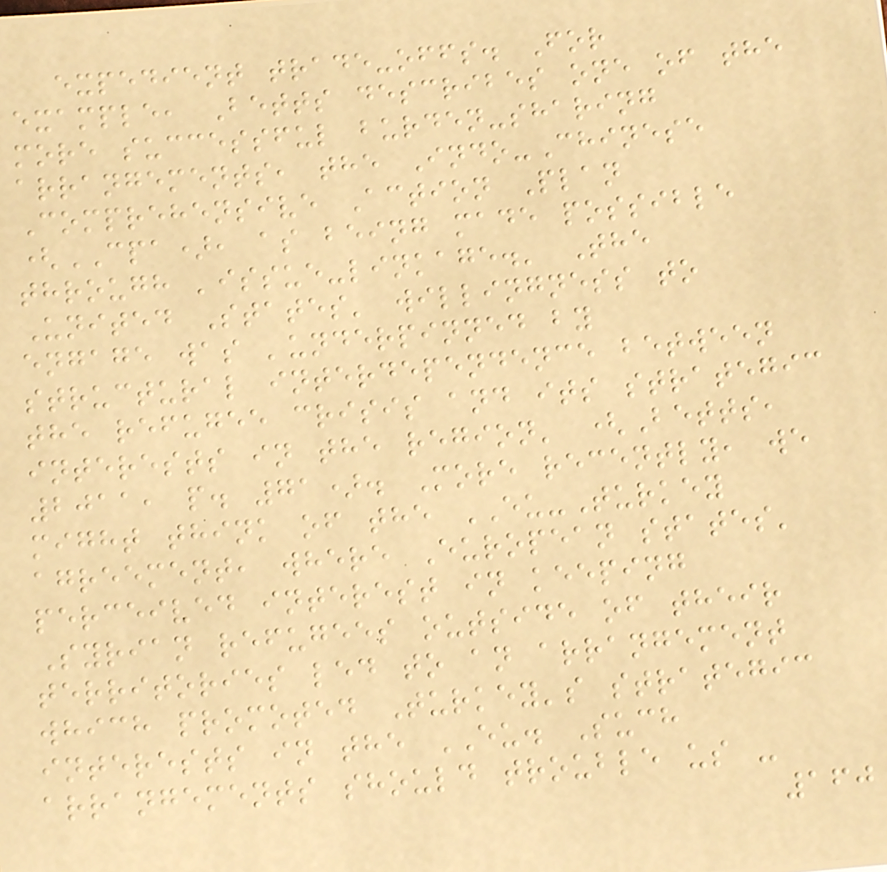expedient trade-offs. For
example, Betts describes one of the
more successful burden-sharing
arrangements, the Indo-Chinese
Comprehensive Action Plan
(CPA), as being made possible
through 'issue-linkage.' The
United States' willingness to
engage was 'underpinned by
structural interdependence between
the refugee crisis and its strategic
interests in the region' (Betts,
2011, p. 71). More recently, we
might think of the EU-Turkey
agreement, where European states'
perceived interest in keeping
Syrian refugees outside of their
territories led to an arrangement
which promoted Turkey's strategic
interests in the EU. Such
arrangements should trouble us -
160
